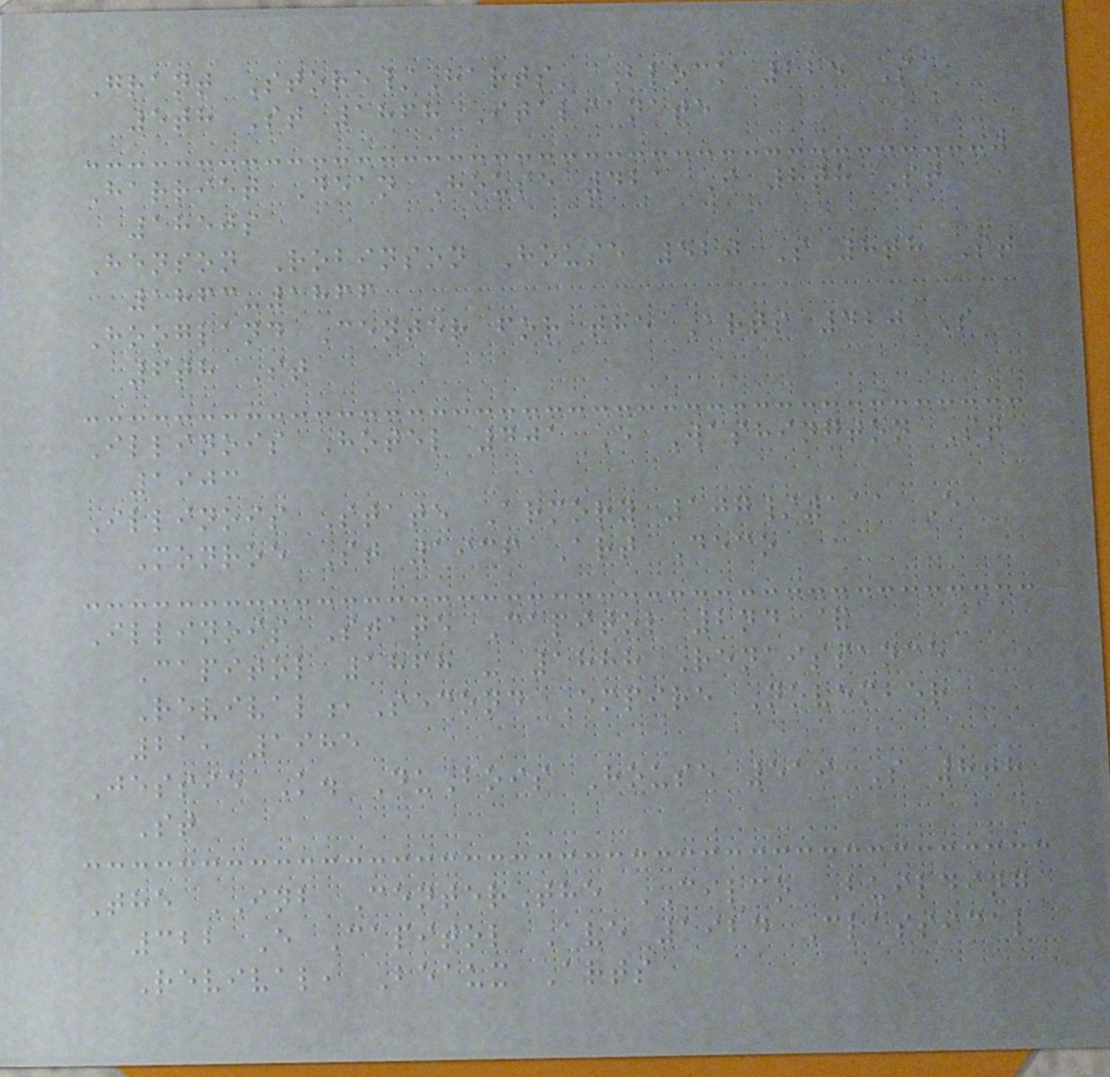Grant Store/Harts' Block 225 S
5th St 1868 Italianate
Harriet Dean House 421 S 8th St
1850s
Henson Robinson House 520 S 8th St
1863-1866
Hoogland Center for the Arts 420 S
6th St
Illinois Hotel 401 E Washington St
1903
Illinois State Armory 107/111 E
Monroe St 1936 Art Deco
Illinois State Capitol 2nd &
Capitol 1868 - 1888 Renaissance
Revival,Second Empire November
21, 1985
Jessie K. DuBois House 519 S 8th
St
The INB CenterThe CILCO Building
322 E Capitol Ave 1924 Classical
Revival, Beaux Arts
